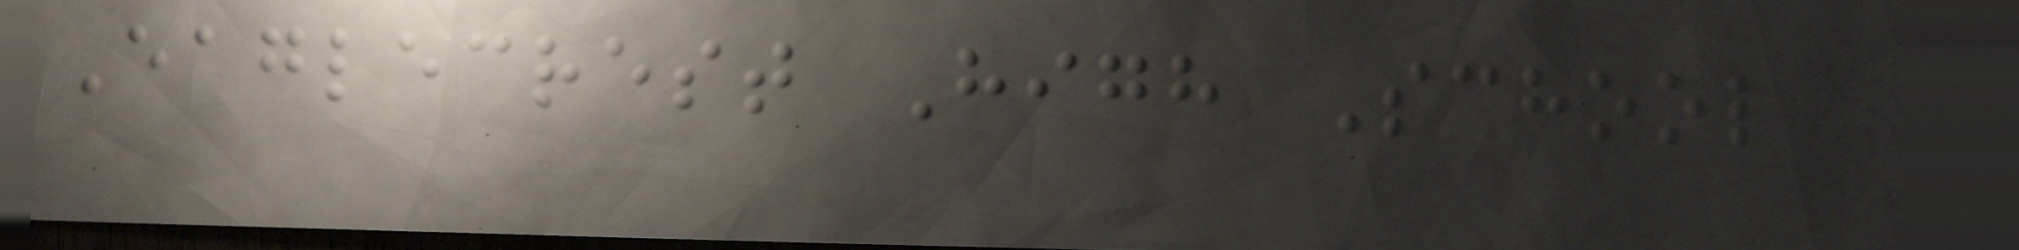Eaglecrest High School
